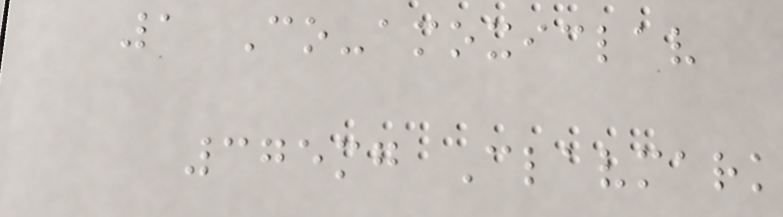1 Co-amoxiclav
375mg Clavmark
